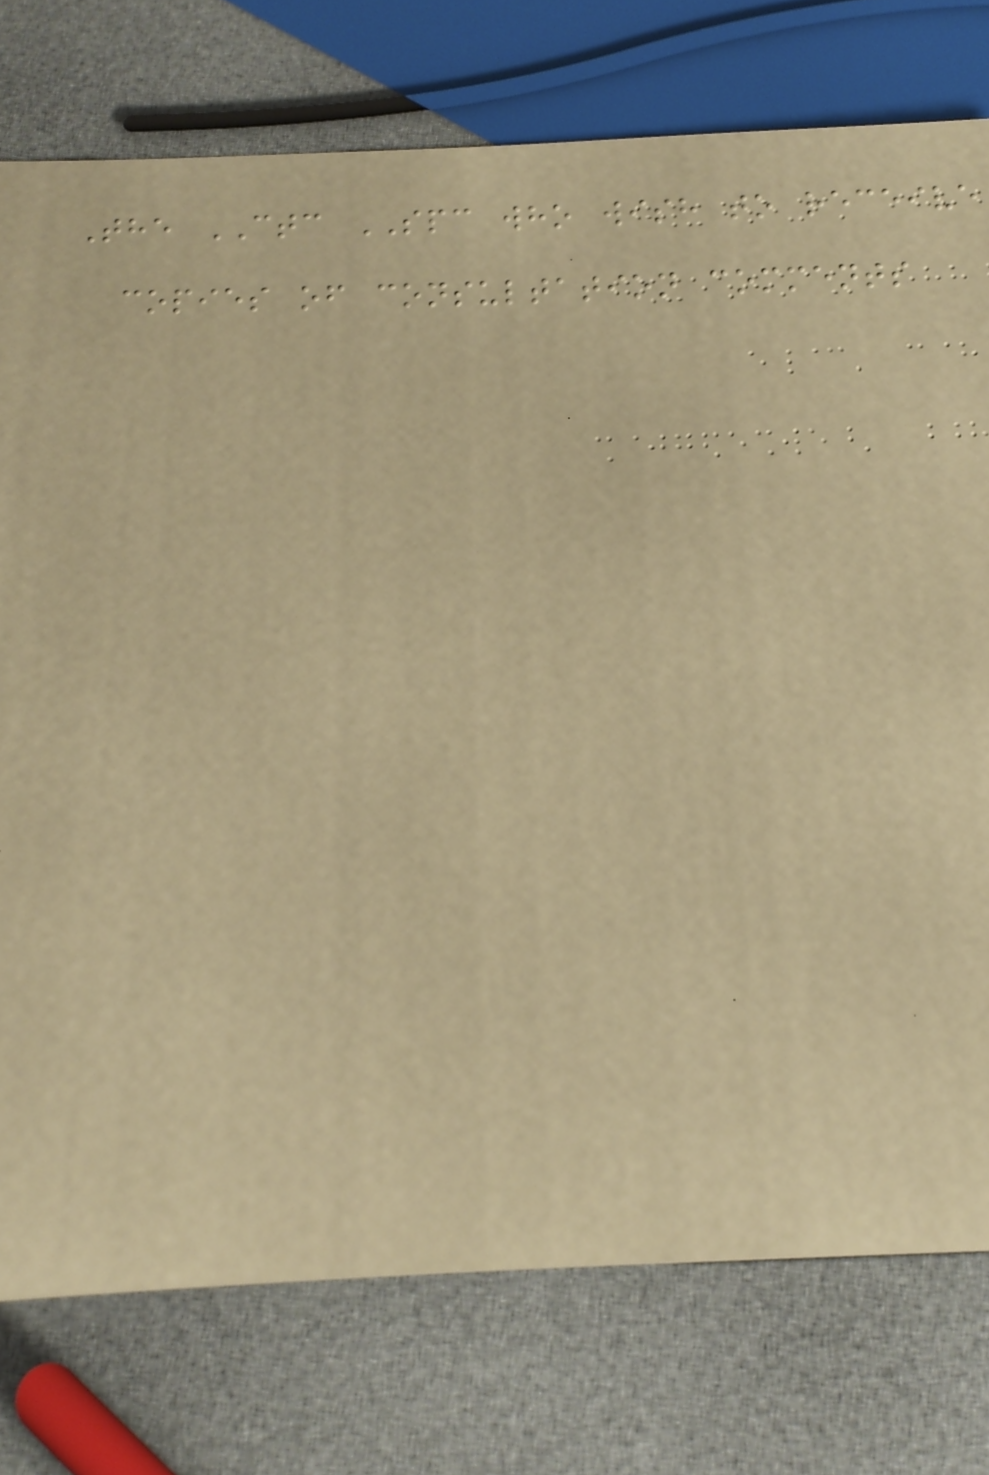The CTC SPC who wish to receive
copies of consultation comments
